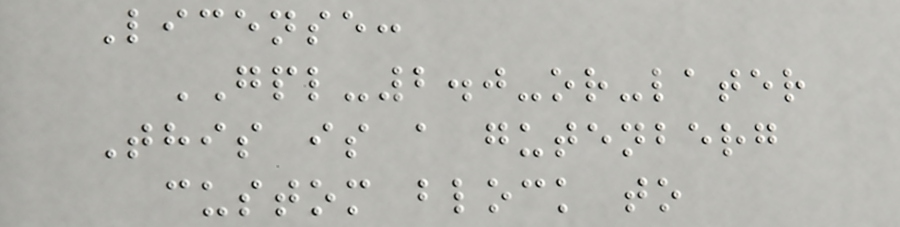License:
GPL-2.0-or-later
This is a gutenberg
custom block to
